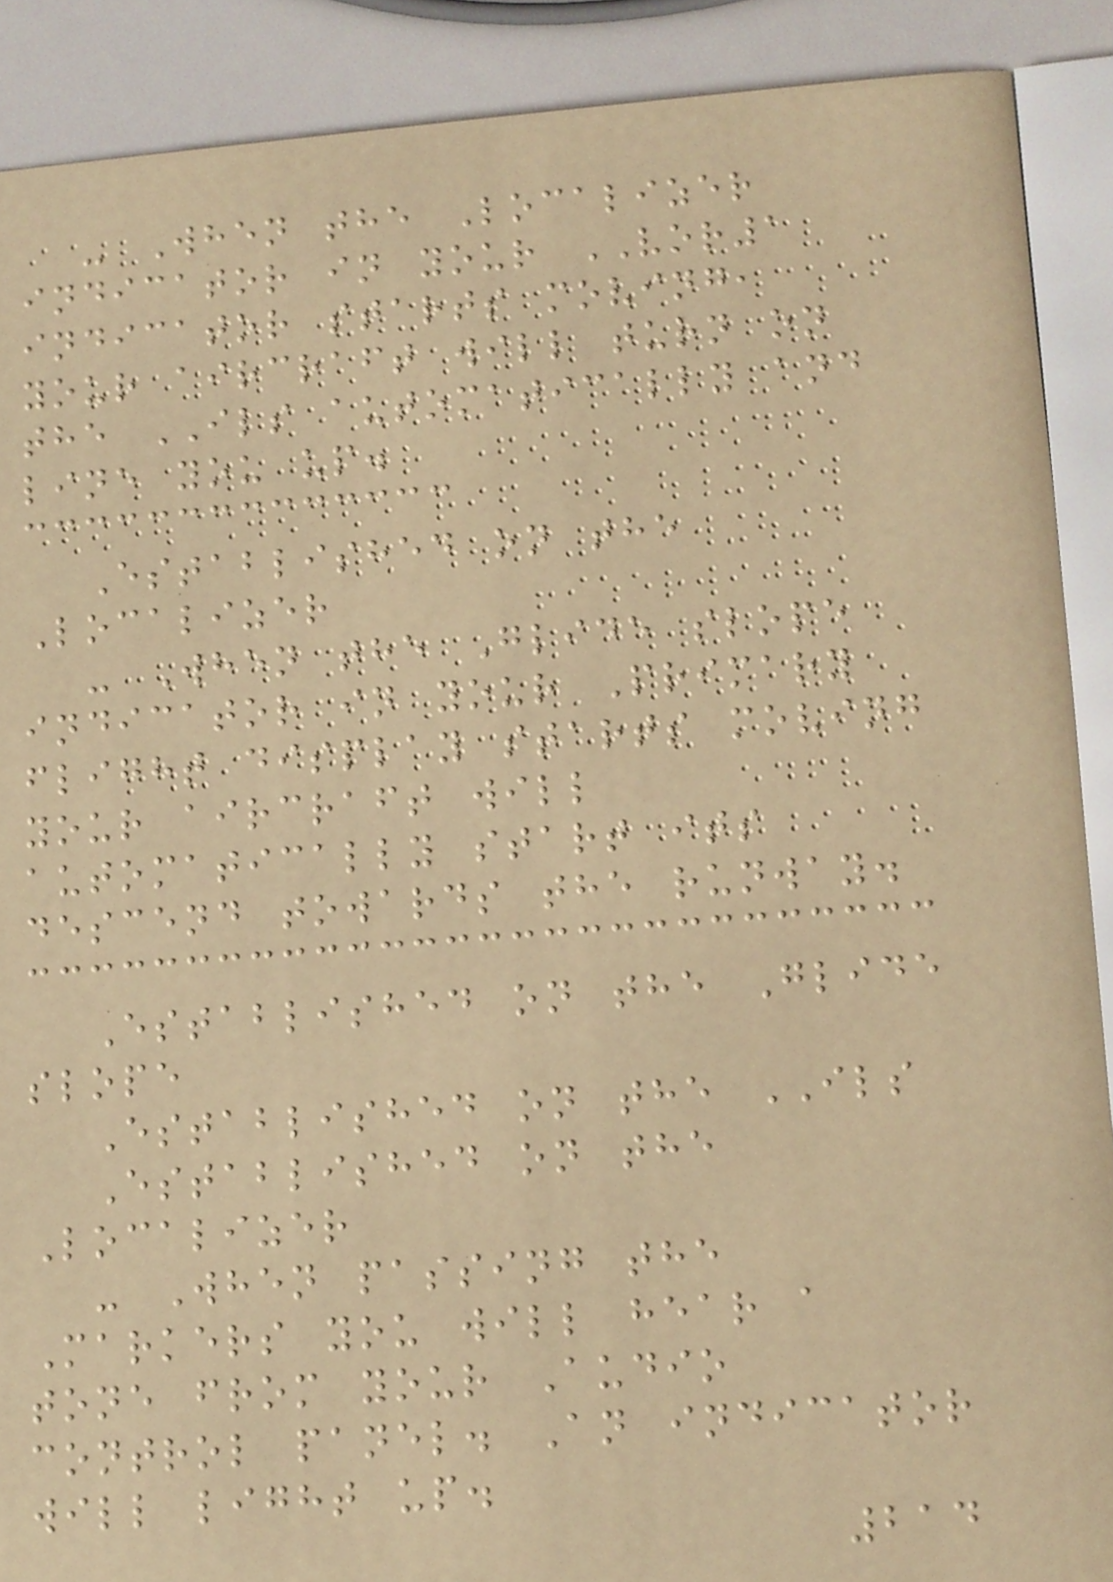- When the Localizer
indicator in your VOR1
indicator starts moving,
your aircraft will turn on
the ILS automatically and
line you up.
Established on the
Localizer
- When the Glide slope
indicator in your Primary
flight display starts moving
your aircraft will
automatically start its
descend towards the runway.
Established on the Glide
slope
Established on the ILS
Established on the
Localizer
- When passing the
Markers you will hear a
tone from your Audio
control panel. An indicator
will light up.
214
